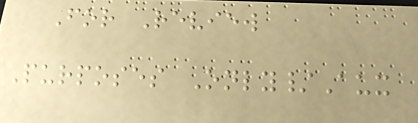For Review
Purposes Only/Aux
